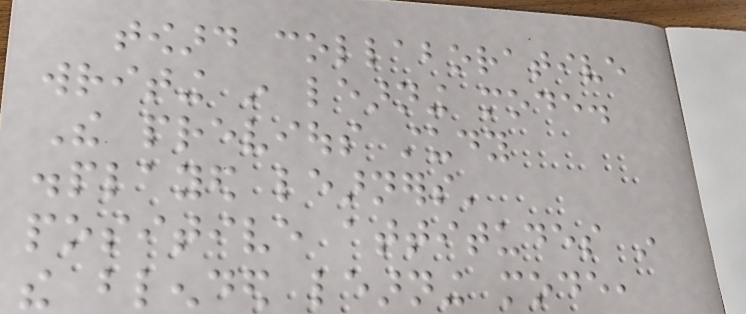toward collaborative
writing in learning mode.
The previous study
displayed learners'
positive attitudes in
the blended learning mode,
